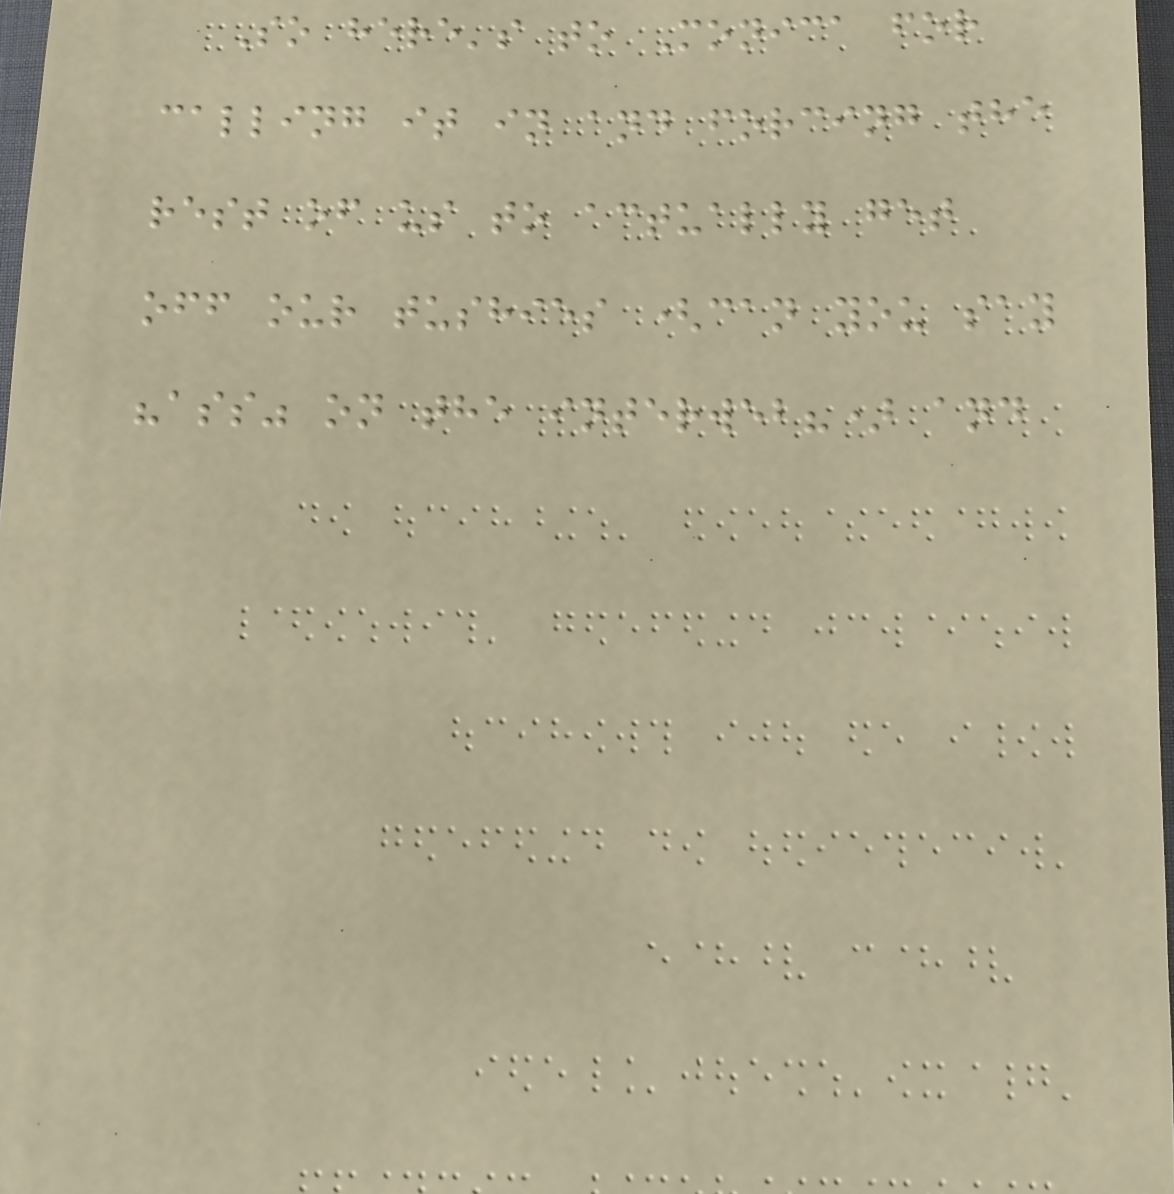So here's to Monica for
calling it in and forcing the
rest of us to actually get
off our tushies (can you say
"ass" on the interweb?) and
